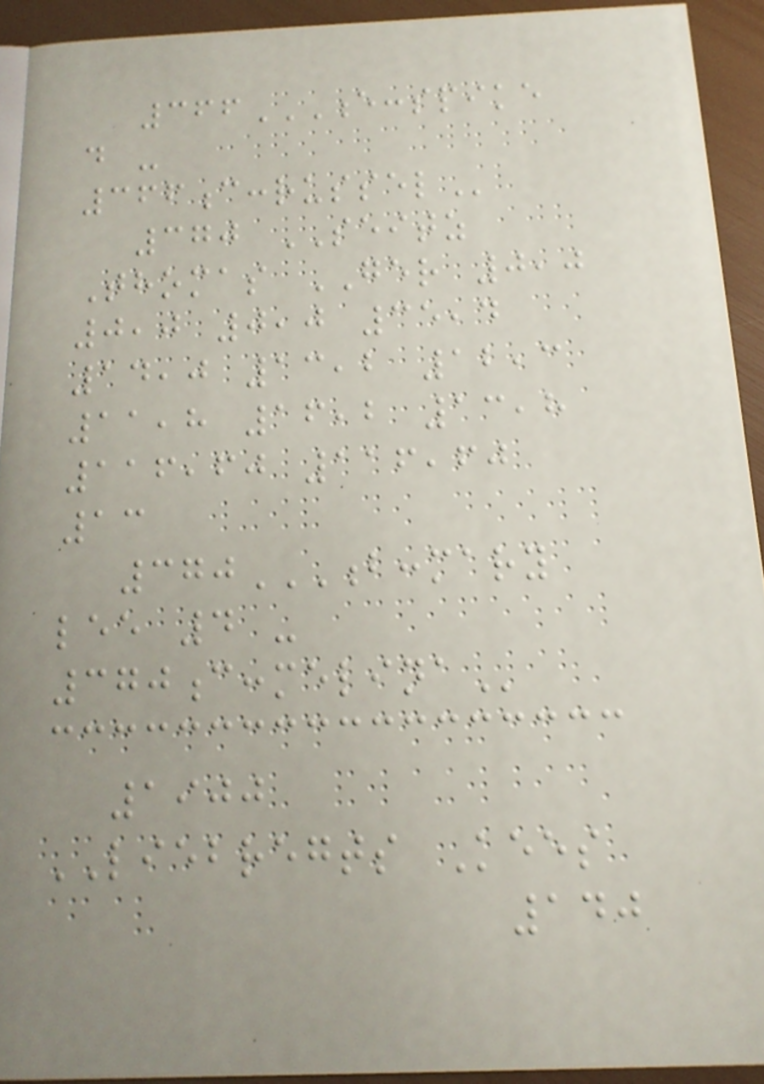366E:SPIKE
D -
366C:RUSSEL
370 SEITZ
Thomas GER 0,0
0,0 0,0 35,4
14,0 13,2 12,3
11,8 16,2 13,8
116,60 116,60
13
370B:MARY
LEE 4 -
370C:MELINA
1900
LIEBREGTS Kees
140
